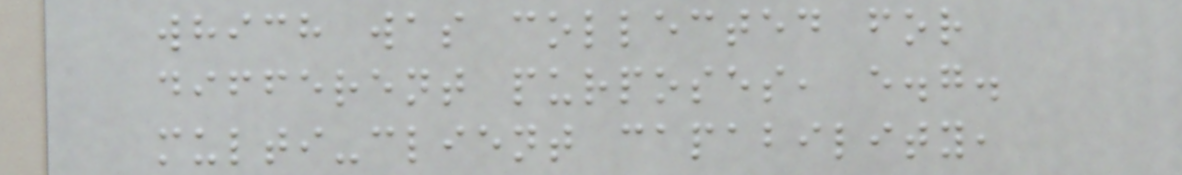which was collected for
different purposes, e.g.
multi-client capability,
